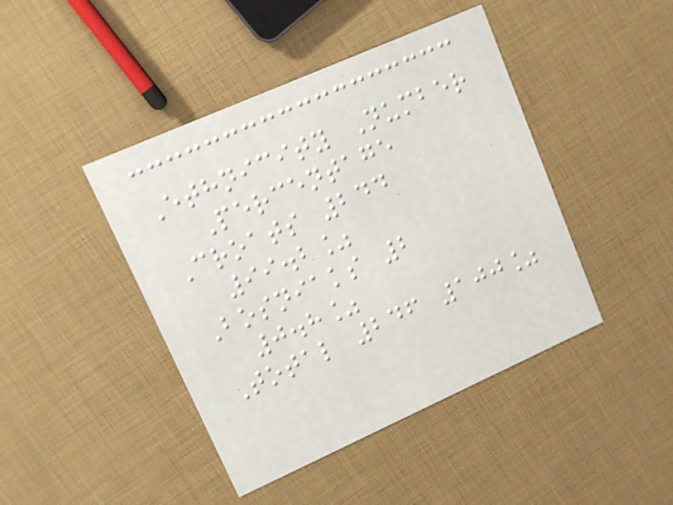Ethnicity Number
Percentage
Croats 244
99.2%
Bosniaks 2
0.8%
Total 246 100%
